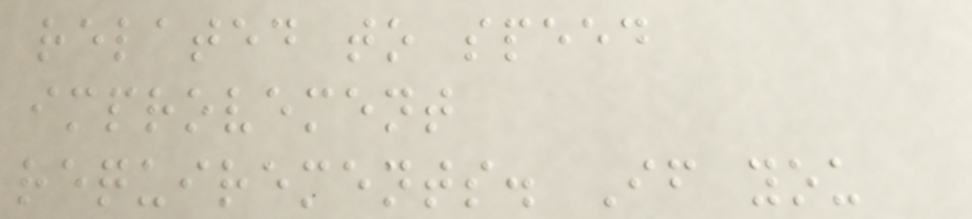related to speed
improvement
requirements. If you
